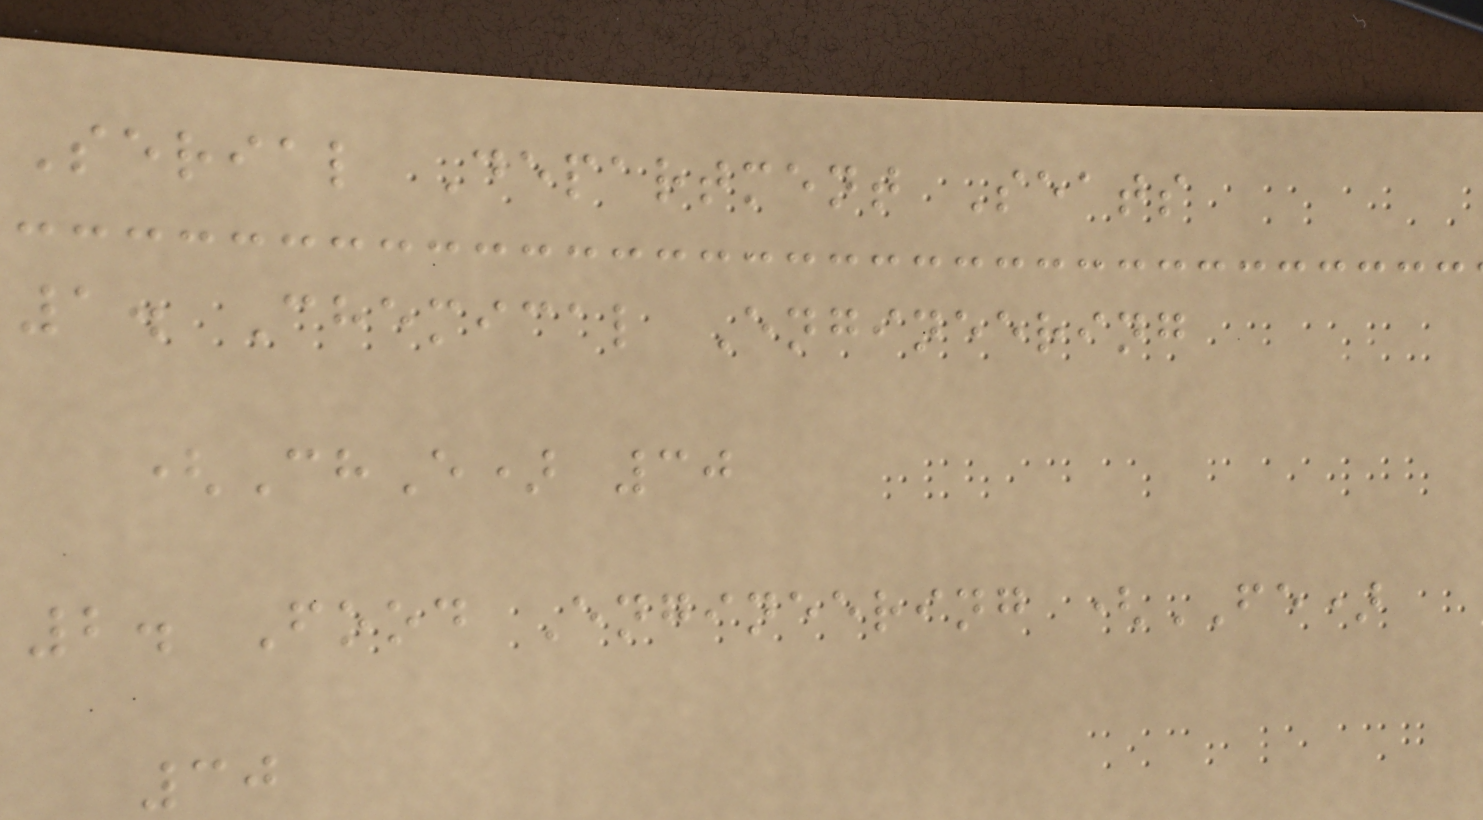Serial Department Seats
1. Chemical Engineering
(ChE) 30
2. Food Engineering (FE)
30
